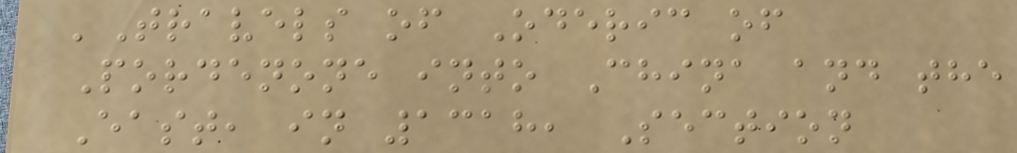'Travels of Oderic of
Pordenone into China and the
East, in 1318, Section
